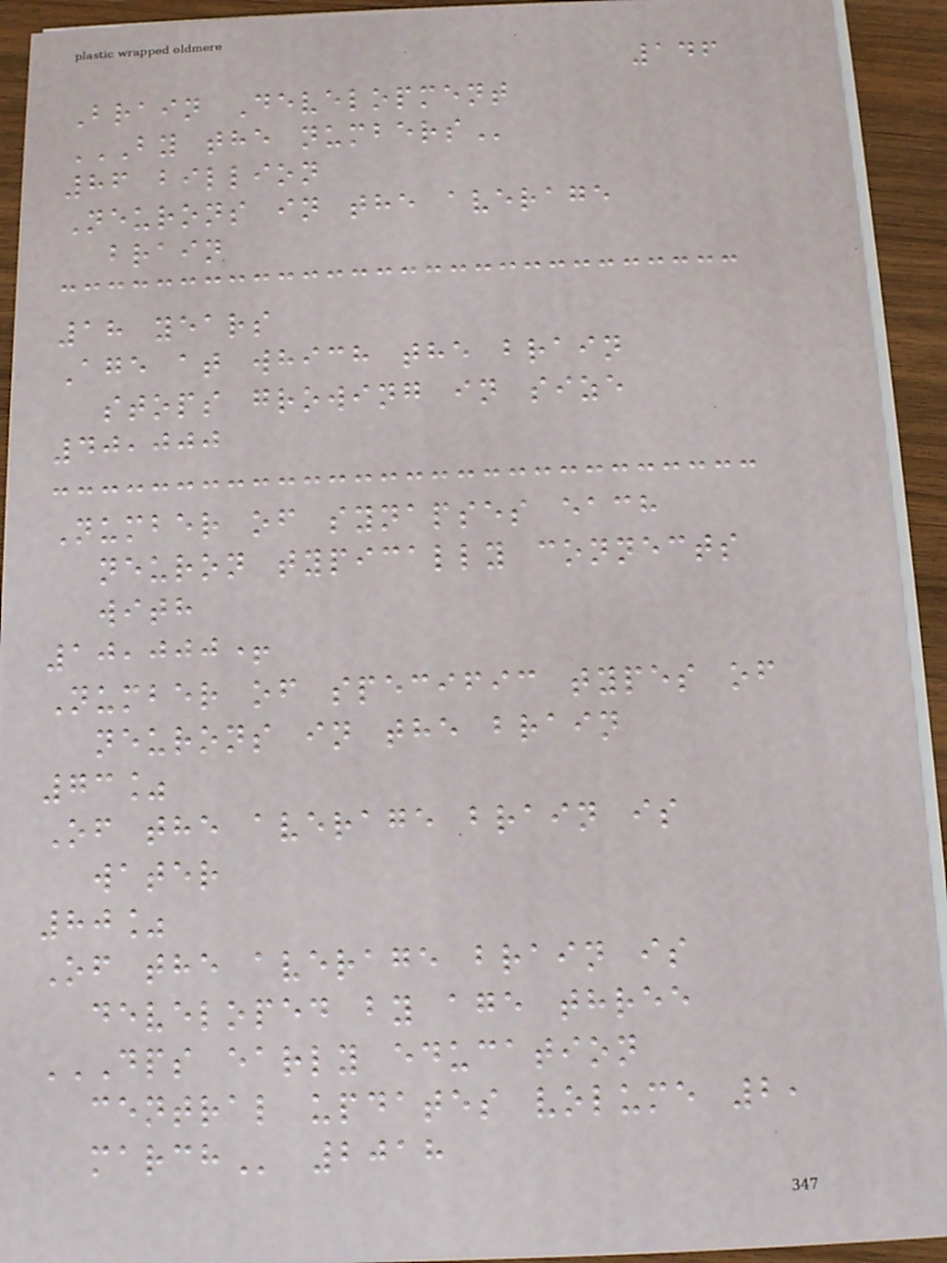146
Brain Development
BY THE NUMBERS
86 billion
Neurons in the average
brain
18 years
Age at which the brain
stops growing in size
40,000
Number of synapses each
neuron typically connects
with
10,000+
Number of specific types of
neurons in the brain
73%
Of the average brain is
water
80%
Of the average brain is
developed by age three
DPS EARLY EDUCATION
CENTRAL UPDATES VOLUME 2,
MARCH 2018
